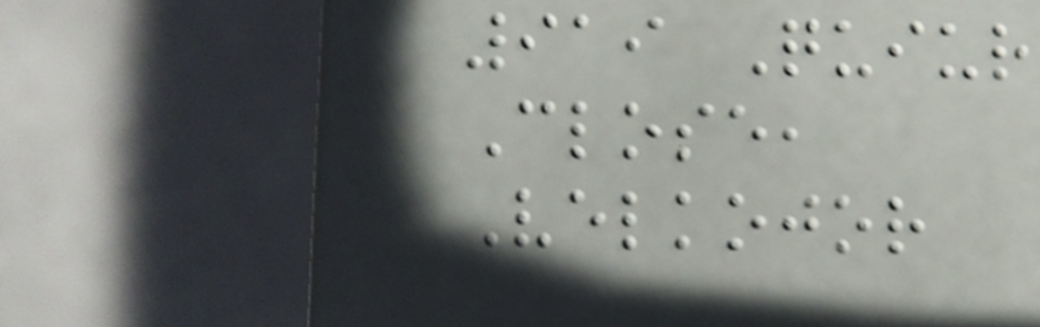919 Quiur
Close,
Velkojor
